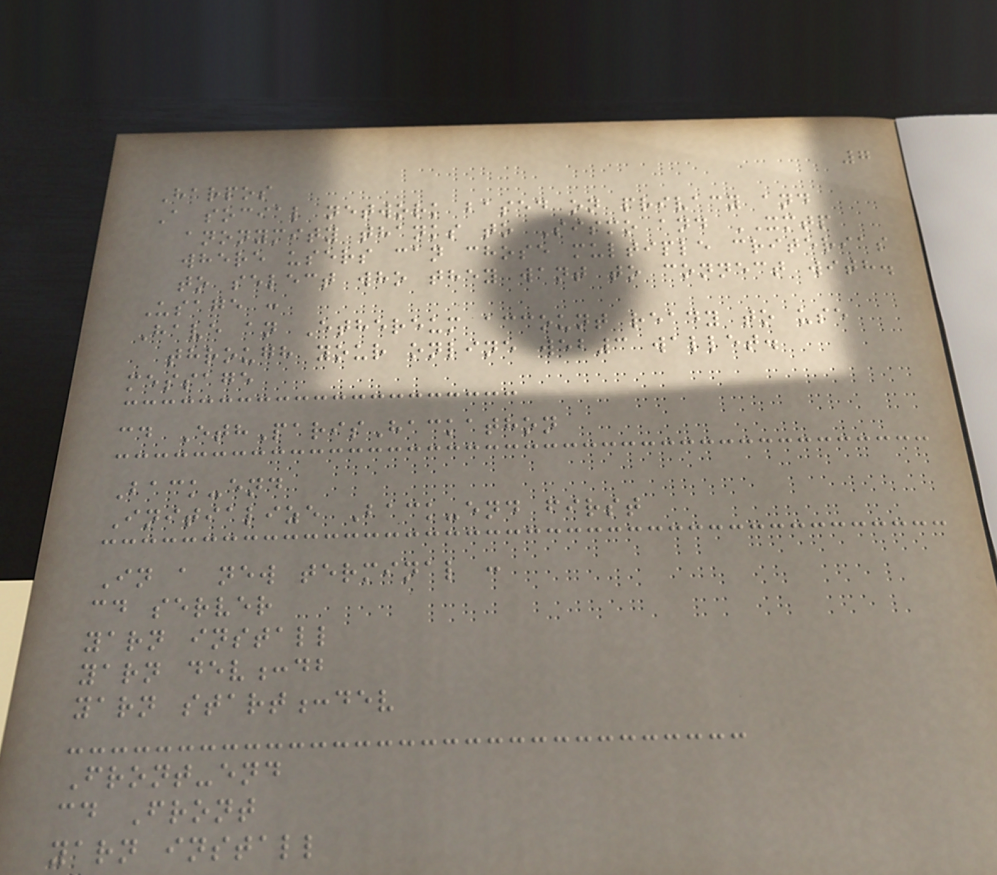7
Harpos
A social network based on privacy and
anonymity thanks to Sismo and XMTP
where users can chose multiple criterias
to select who they want to connect with.
Usage :
Have an Ethereum account ready to use
through your online web3 wallet.
message
cd EthParisHackathon
Back-end
Initialize Back-end first
In a new terminal :
cd server
yarn install
yarn dev:db
yarn start:dev
Front-end
cd Front
yarn install
